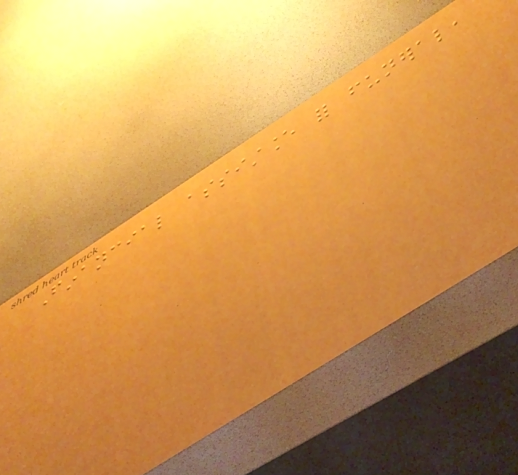Financial assistance for funeral,
